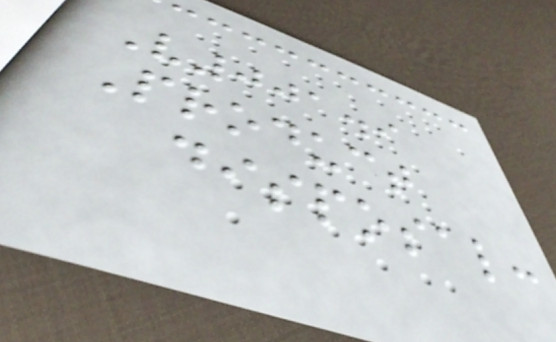V001.9
Product
disposal:
